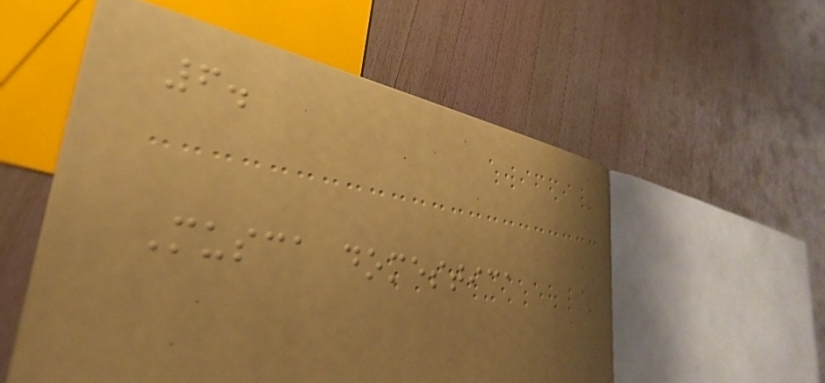6.
Musca domestica
